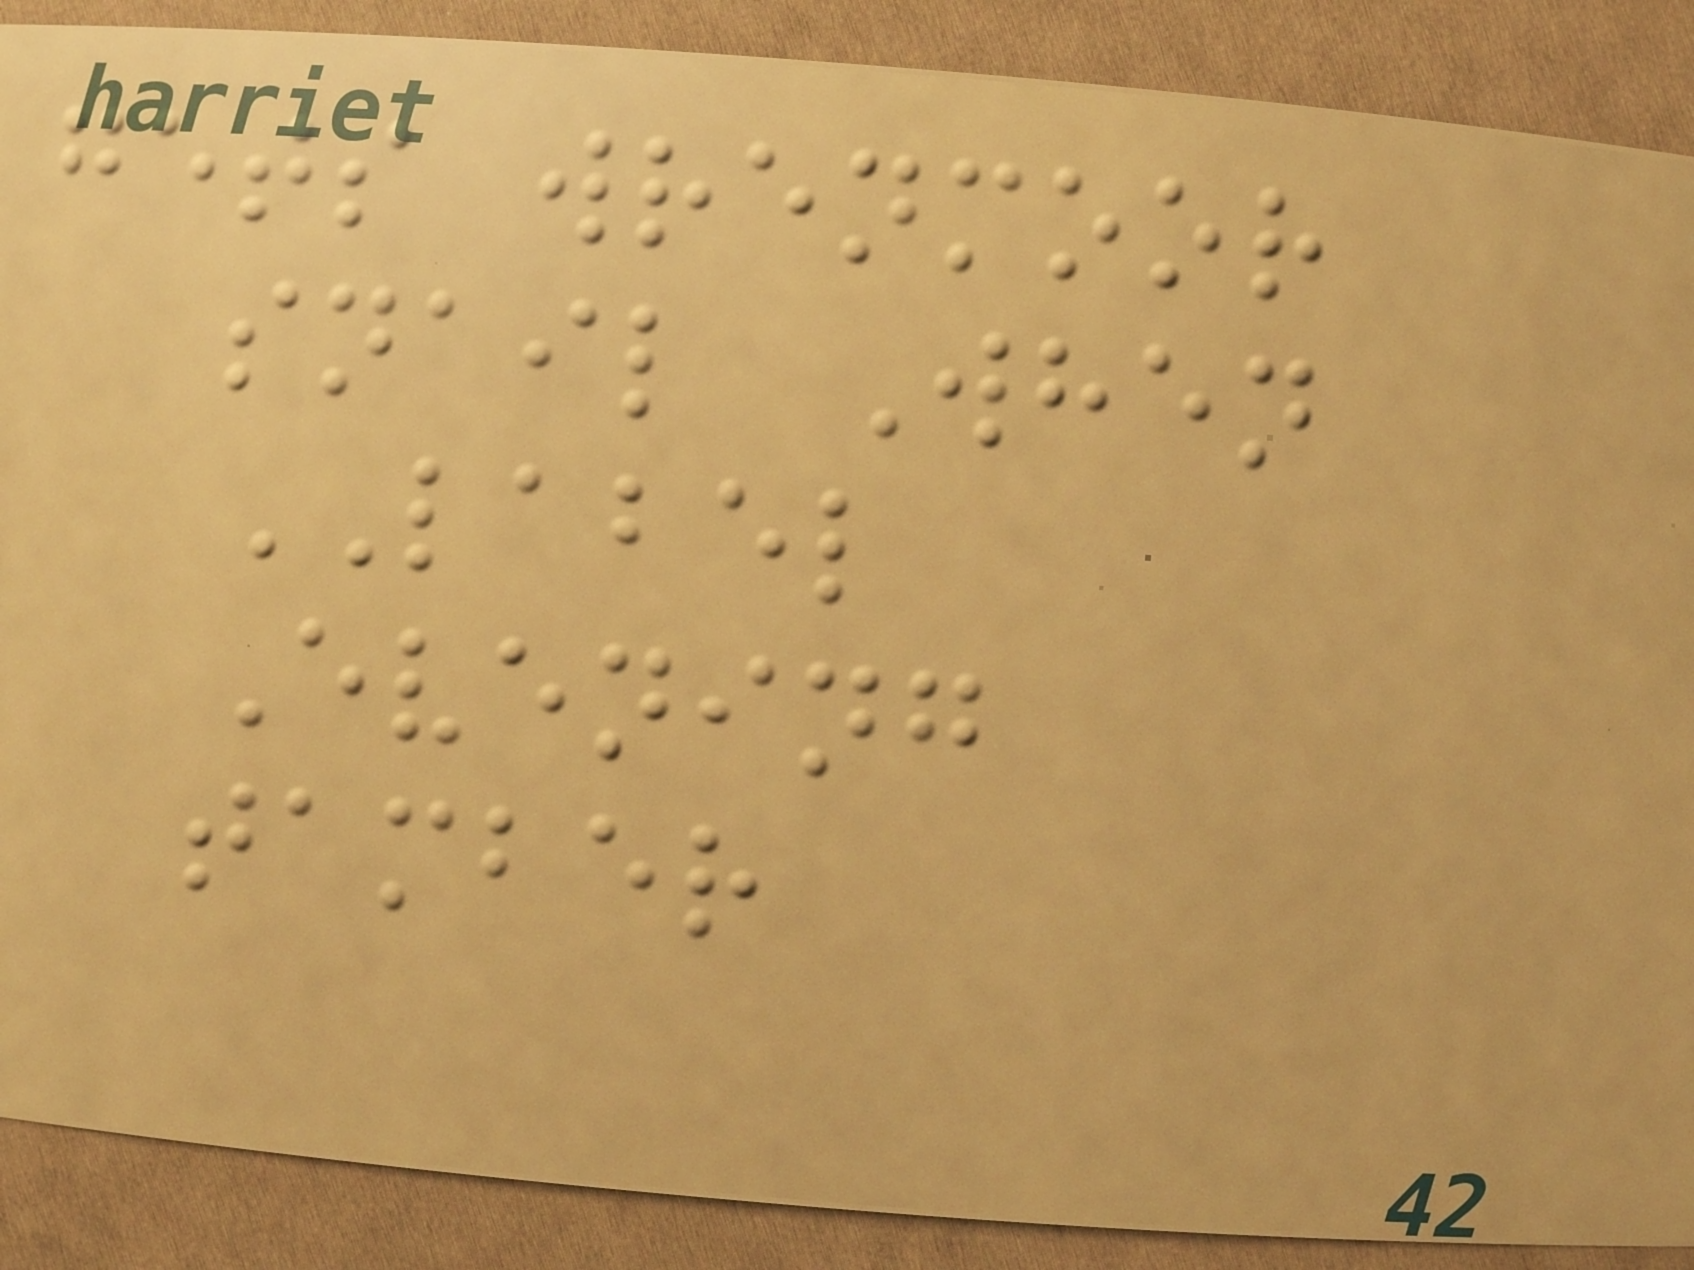gets wrenmoor
snail When
LABEL
Evening
tamber
